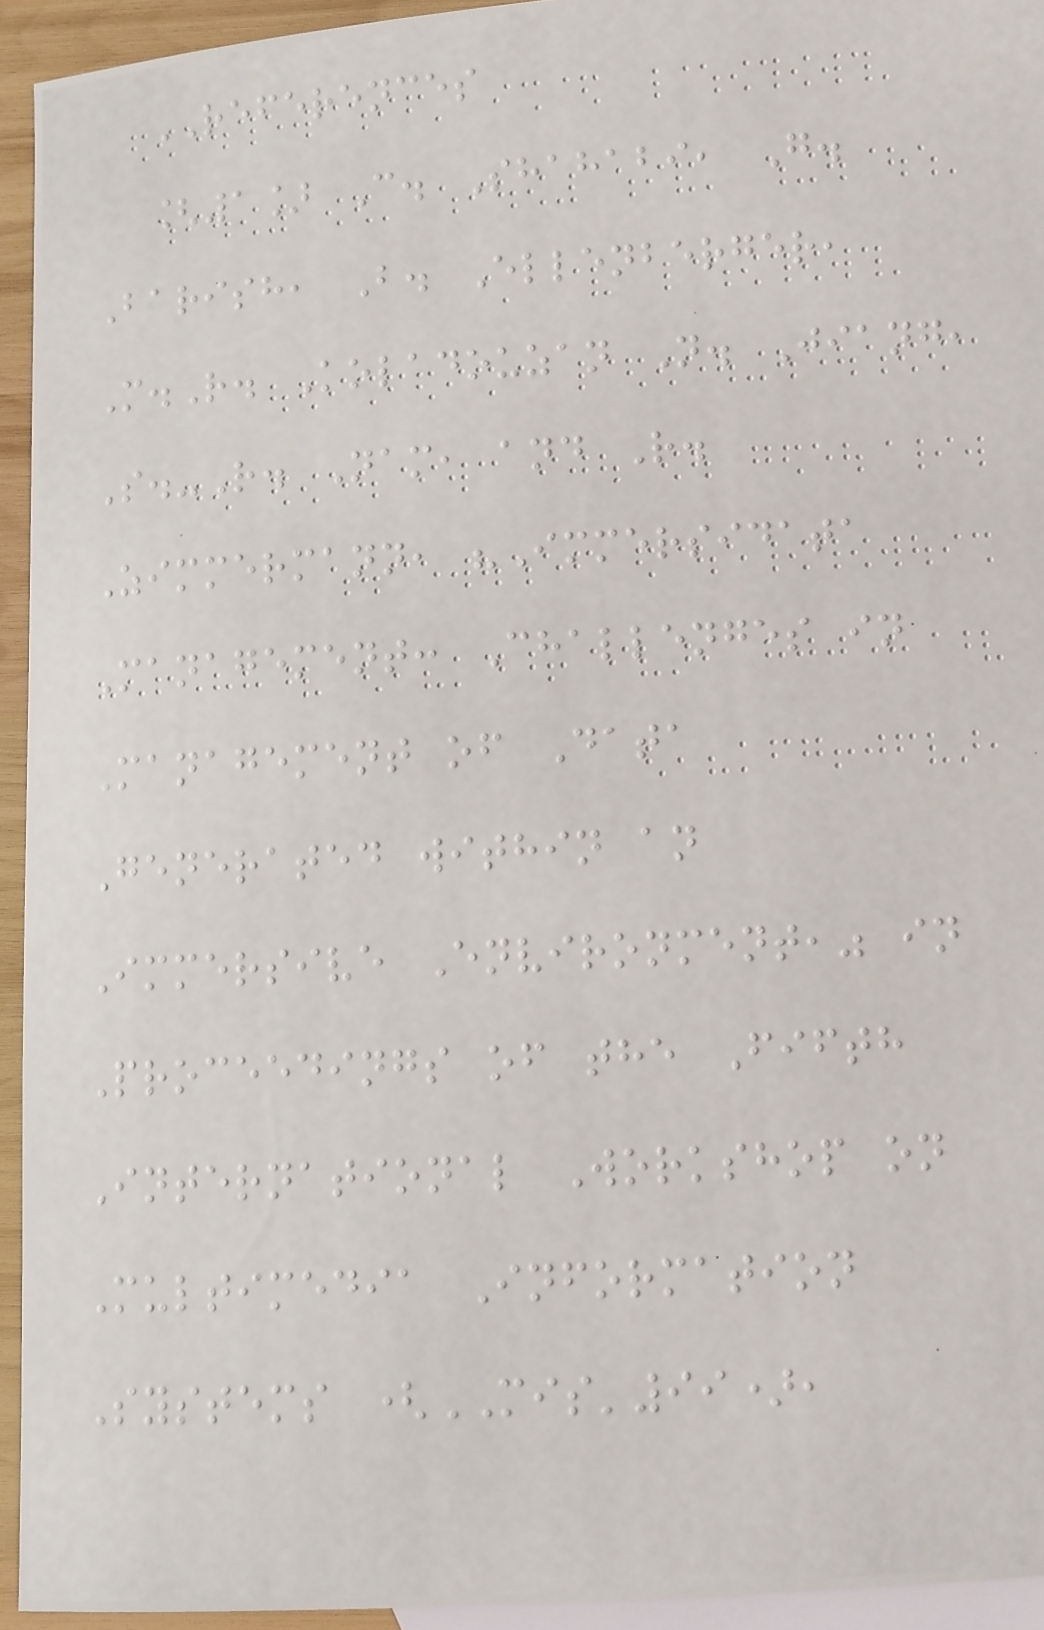REFERENCES
[1] C. Shahabi, G.
Barish, B. Ellenberger,
M.R. Koladouzan N. Jiang,
S.-R. Nam, and R.
Zimmermann, "Immersidata
Management: Challenges in
Management of Data
Generated within an
Immersive Environment," in
Proceedings of the Fifth
International Workshop on
Multimedia Information
Systems (MIS'99),
